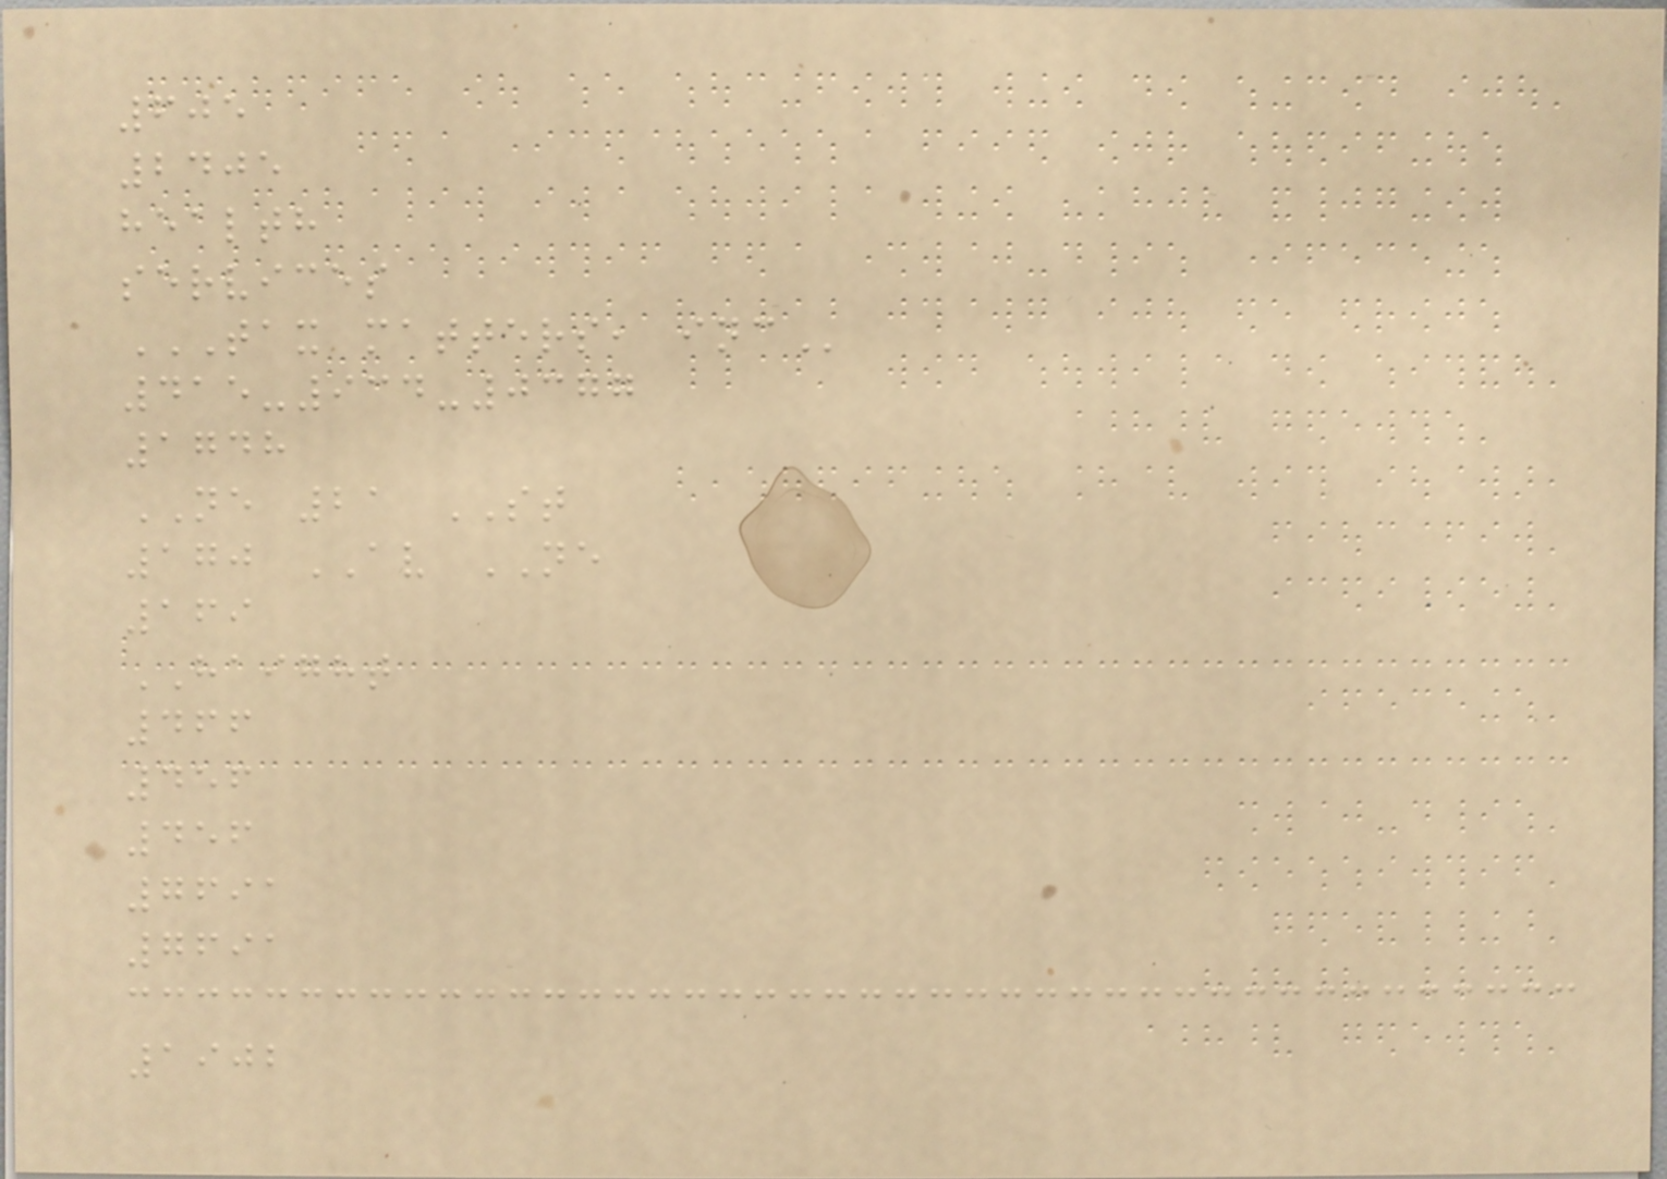605
2405
health
services
TAX MATTERS, INC
415-934-0377
1748
NE 21 ST
170 AV NE
169
HAIGHT
466
456
456
7691
7691
1902
